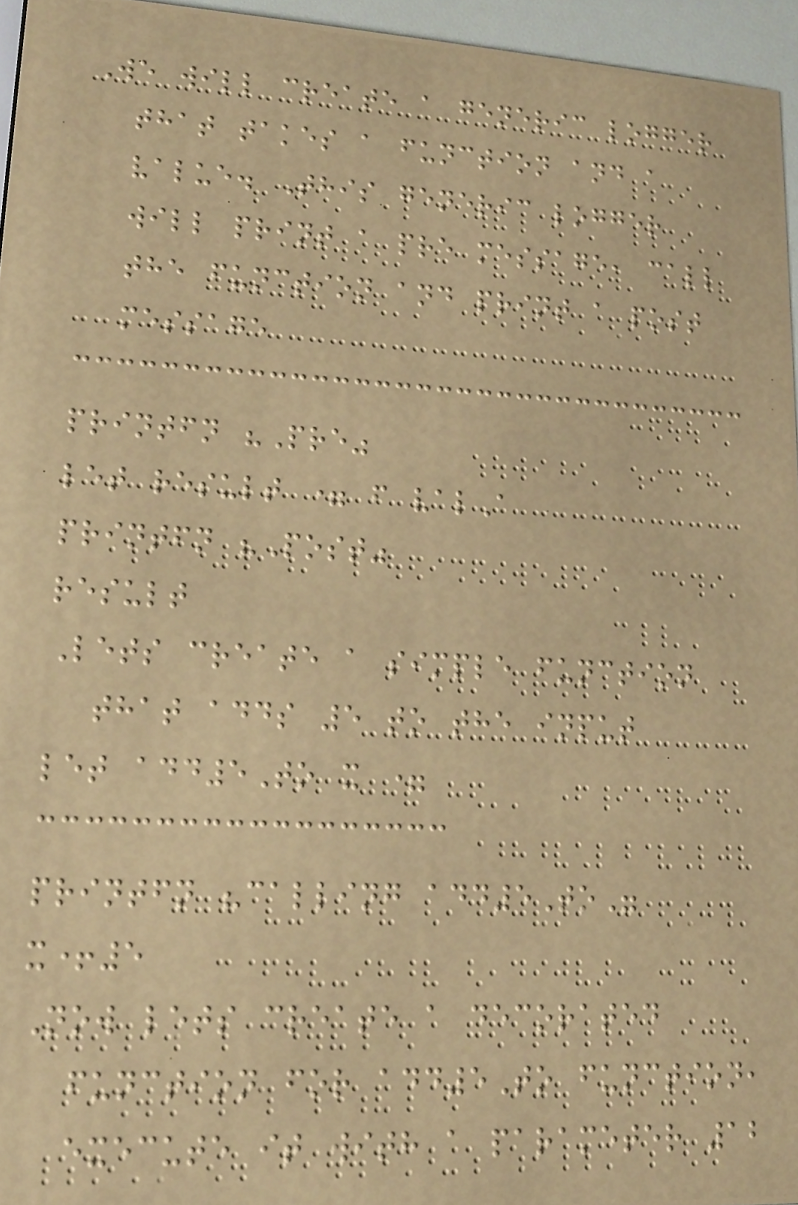We will create a generic logger
that takes a function and a
value. This generic logger
will print a pre message, call
the function and print a post
message
printfn "Pre"
let result = f valA
printfn "Post"
result
Lets create a simple function
that adds 5 to the input
let add5To x =
printfn "calling add5To"
x+5
Now lets create a decorated
function for add5To function,
execute it with a parameter 12
